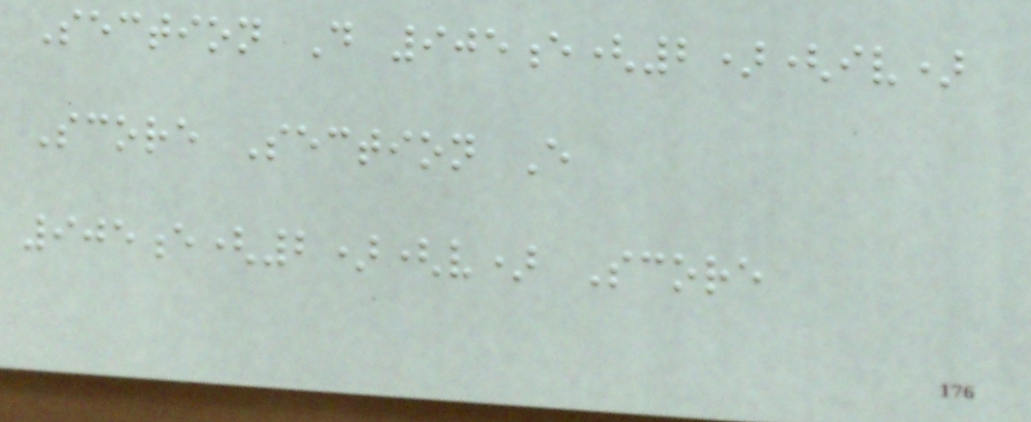Section D 905e(2)(iv)
Score Section E
905e(2)(v) Score
